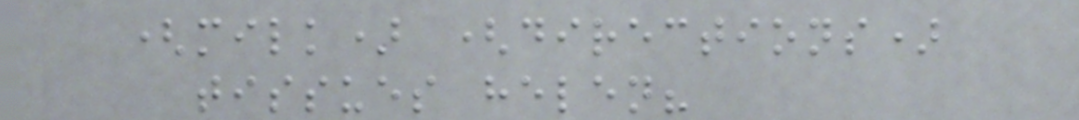(milk) (directions)
tissues helen?
